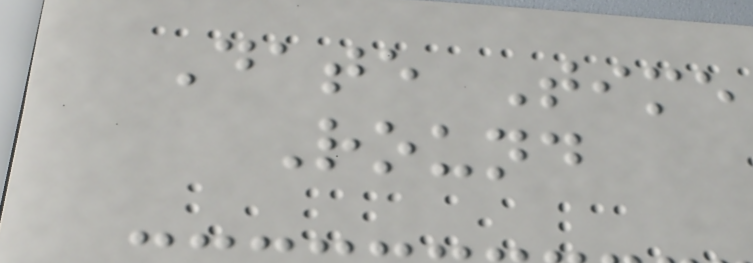Date Time
Round
